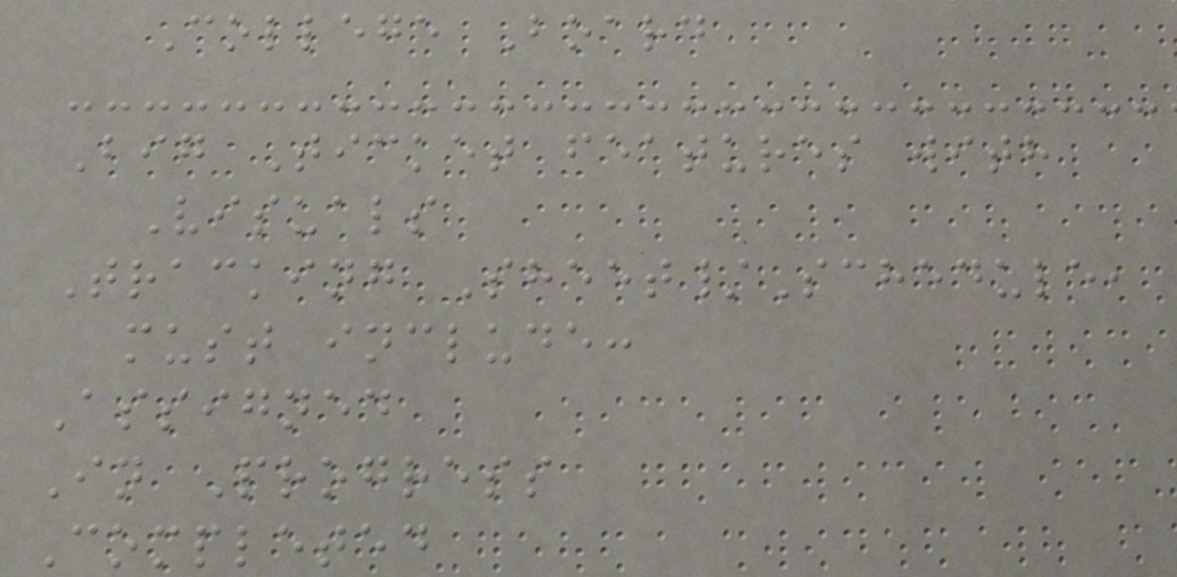College Board
Big Ticket features with
Visuals
Tracking Sheet/Schedule,
must include:
Assigned
In Progress
Completed
